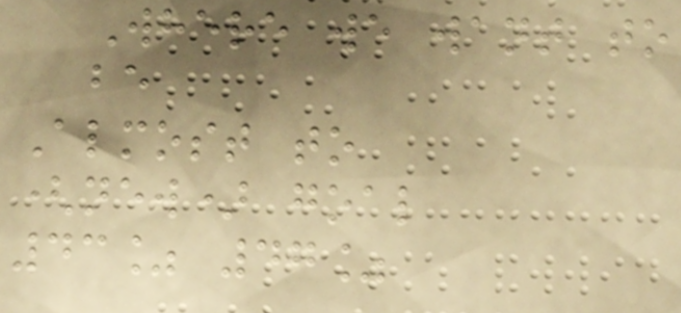Where we want to
be
Almost to
(new) goal
43% 47%
